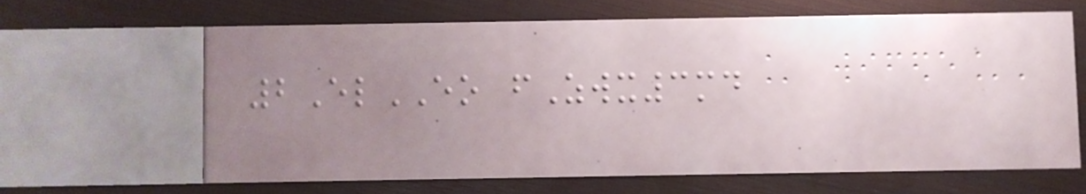2ElEO fZwx3md
